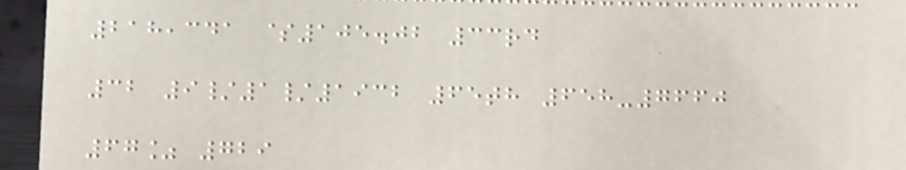218,341 $105.02 33rd
32 9/1/1932 65th 658-7660
67% 729
